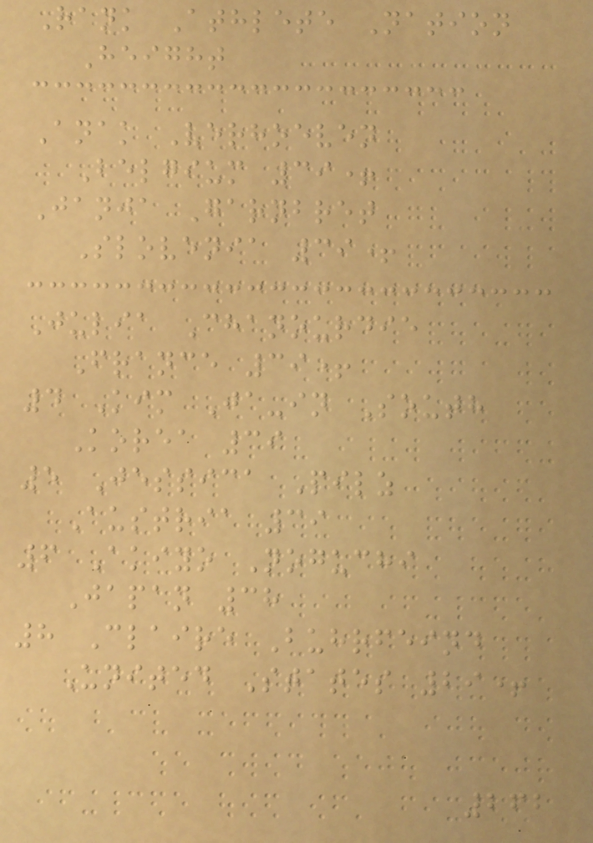Rank Athlete Nation
Height
Anak Verhoeven
Belgium 39+
Janja Garnbret
Slovenia 39+
Julia Chanourdie
France 39+
4 Kim Ja-in South
Korea 39
5 Jessica Pilz
Austria 39
6 Akiyo Noguchi
Japan 38
8 Claire Buhrfeind
United States 29+
262
